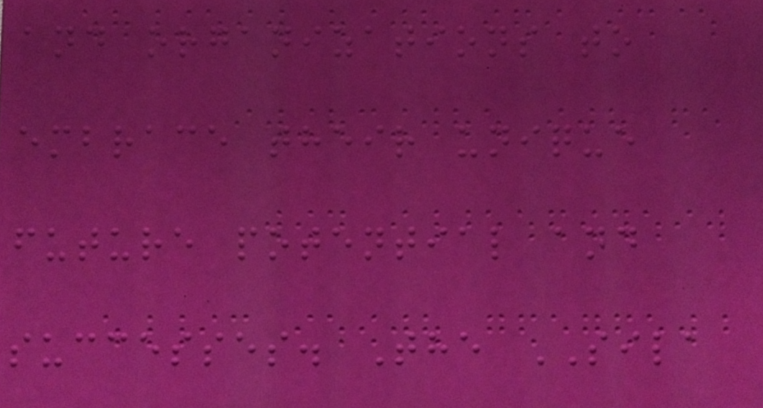and organizations to
embrace their unique
future potential and
successes. The SILA
